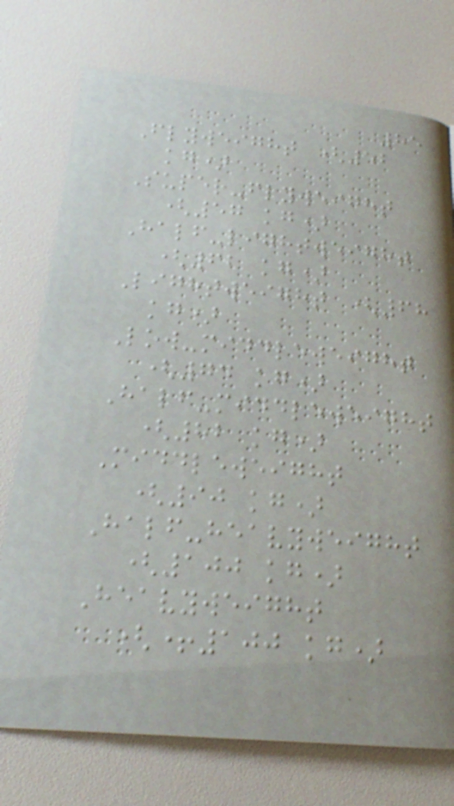85
Flyweight (52
kg)
Super-flyweight
(57 kg)
Half-lightweight
(62 kg)
Lightweight (68
kg)
Low-middleweight
(74 kg)
Half-middleweight
(82 kg)
Middleweight
(90 kg)
Half-heavyweight
(100 kg)
Heavyweight
(+100 kg)
